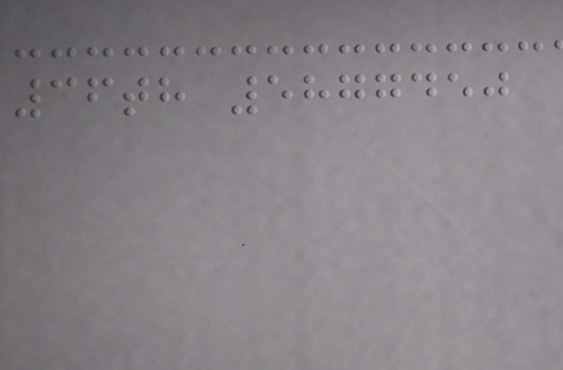36th 5877450
